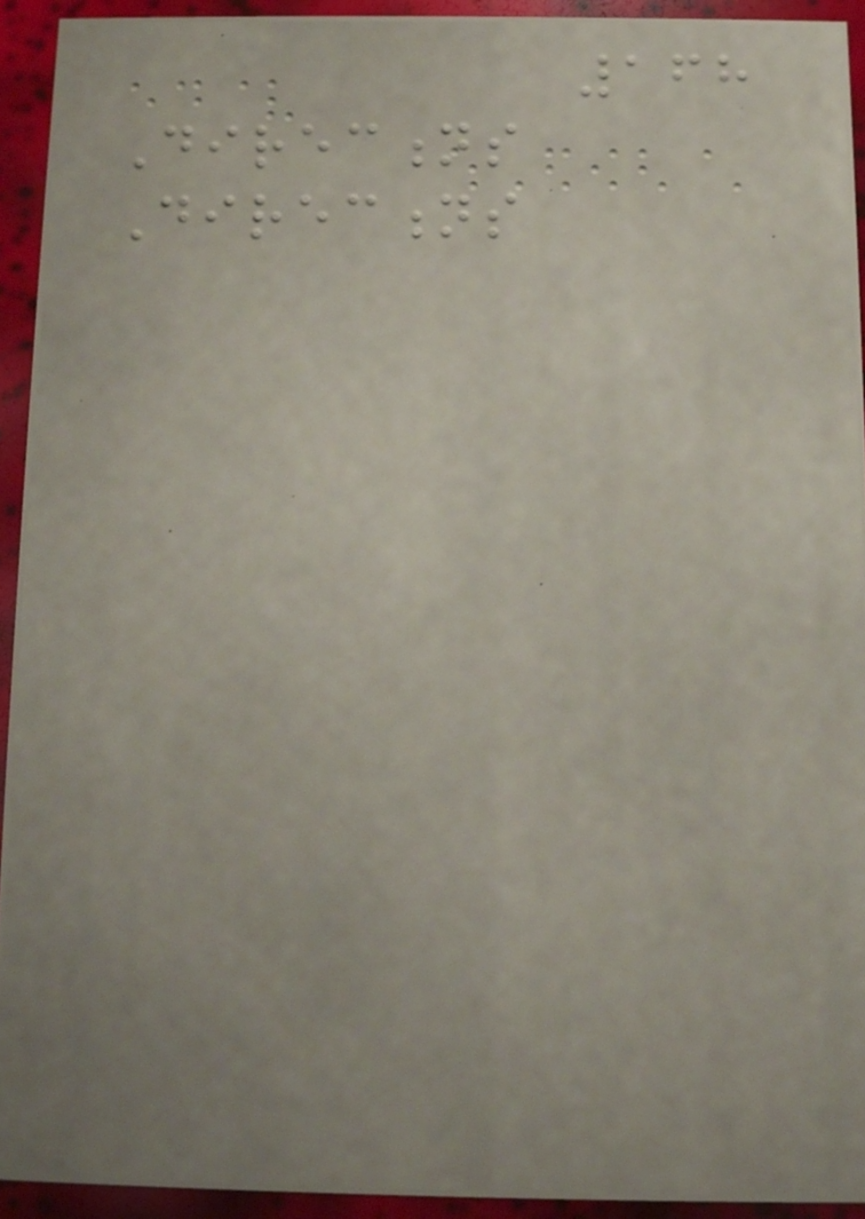168
Directions
Directions
